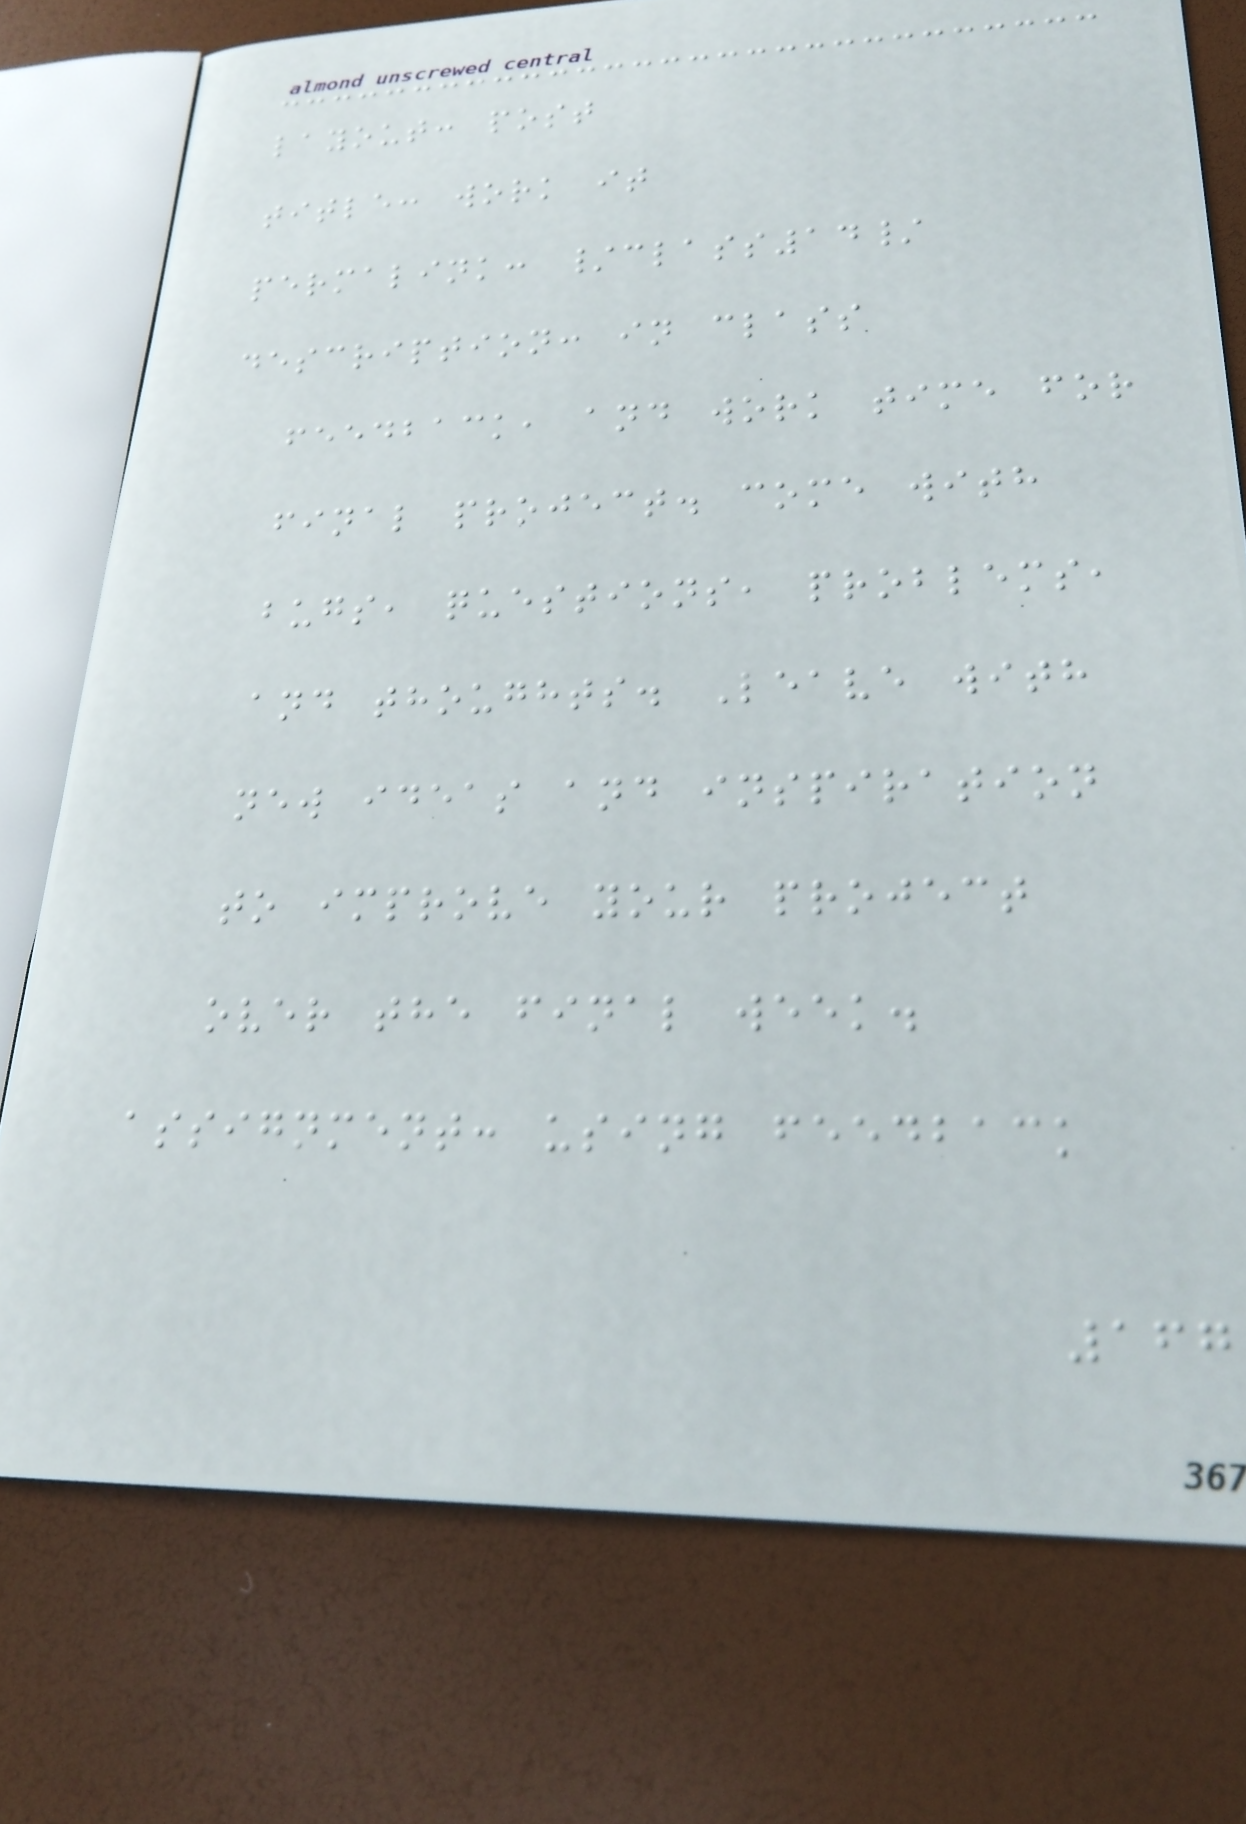layout: post
title: work it
permalink: /class14/
description: in class
feedback, and work time for
final project. come with
bugs, questions, problems,
and thoughts. Leave with
new ideas and inspiration
to improve your project
over the final week.
assignment: using feedback
167
